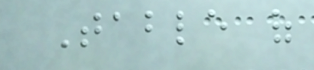Table of
